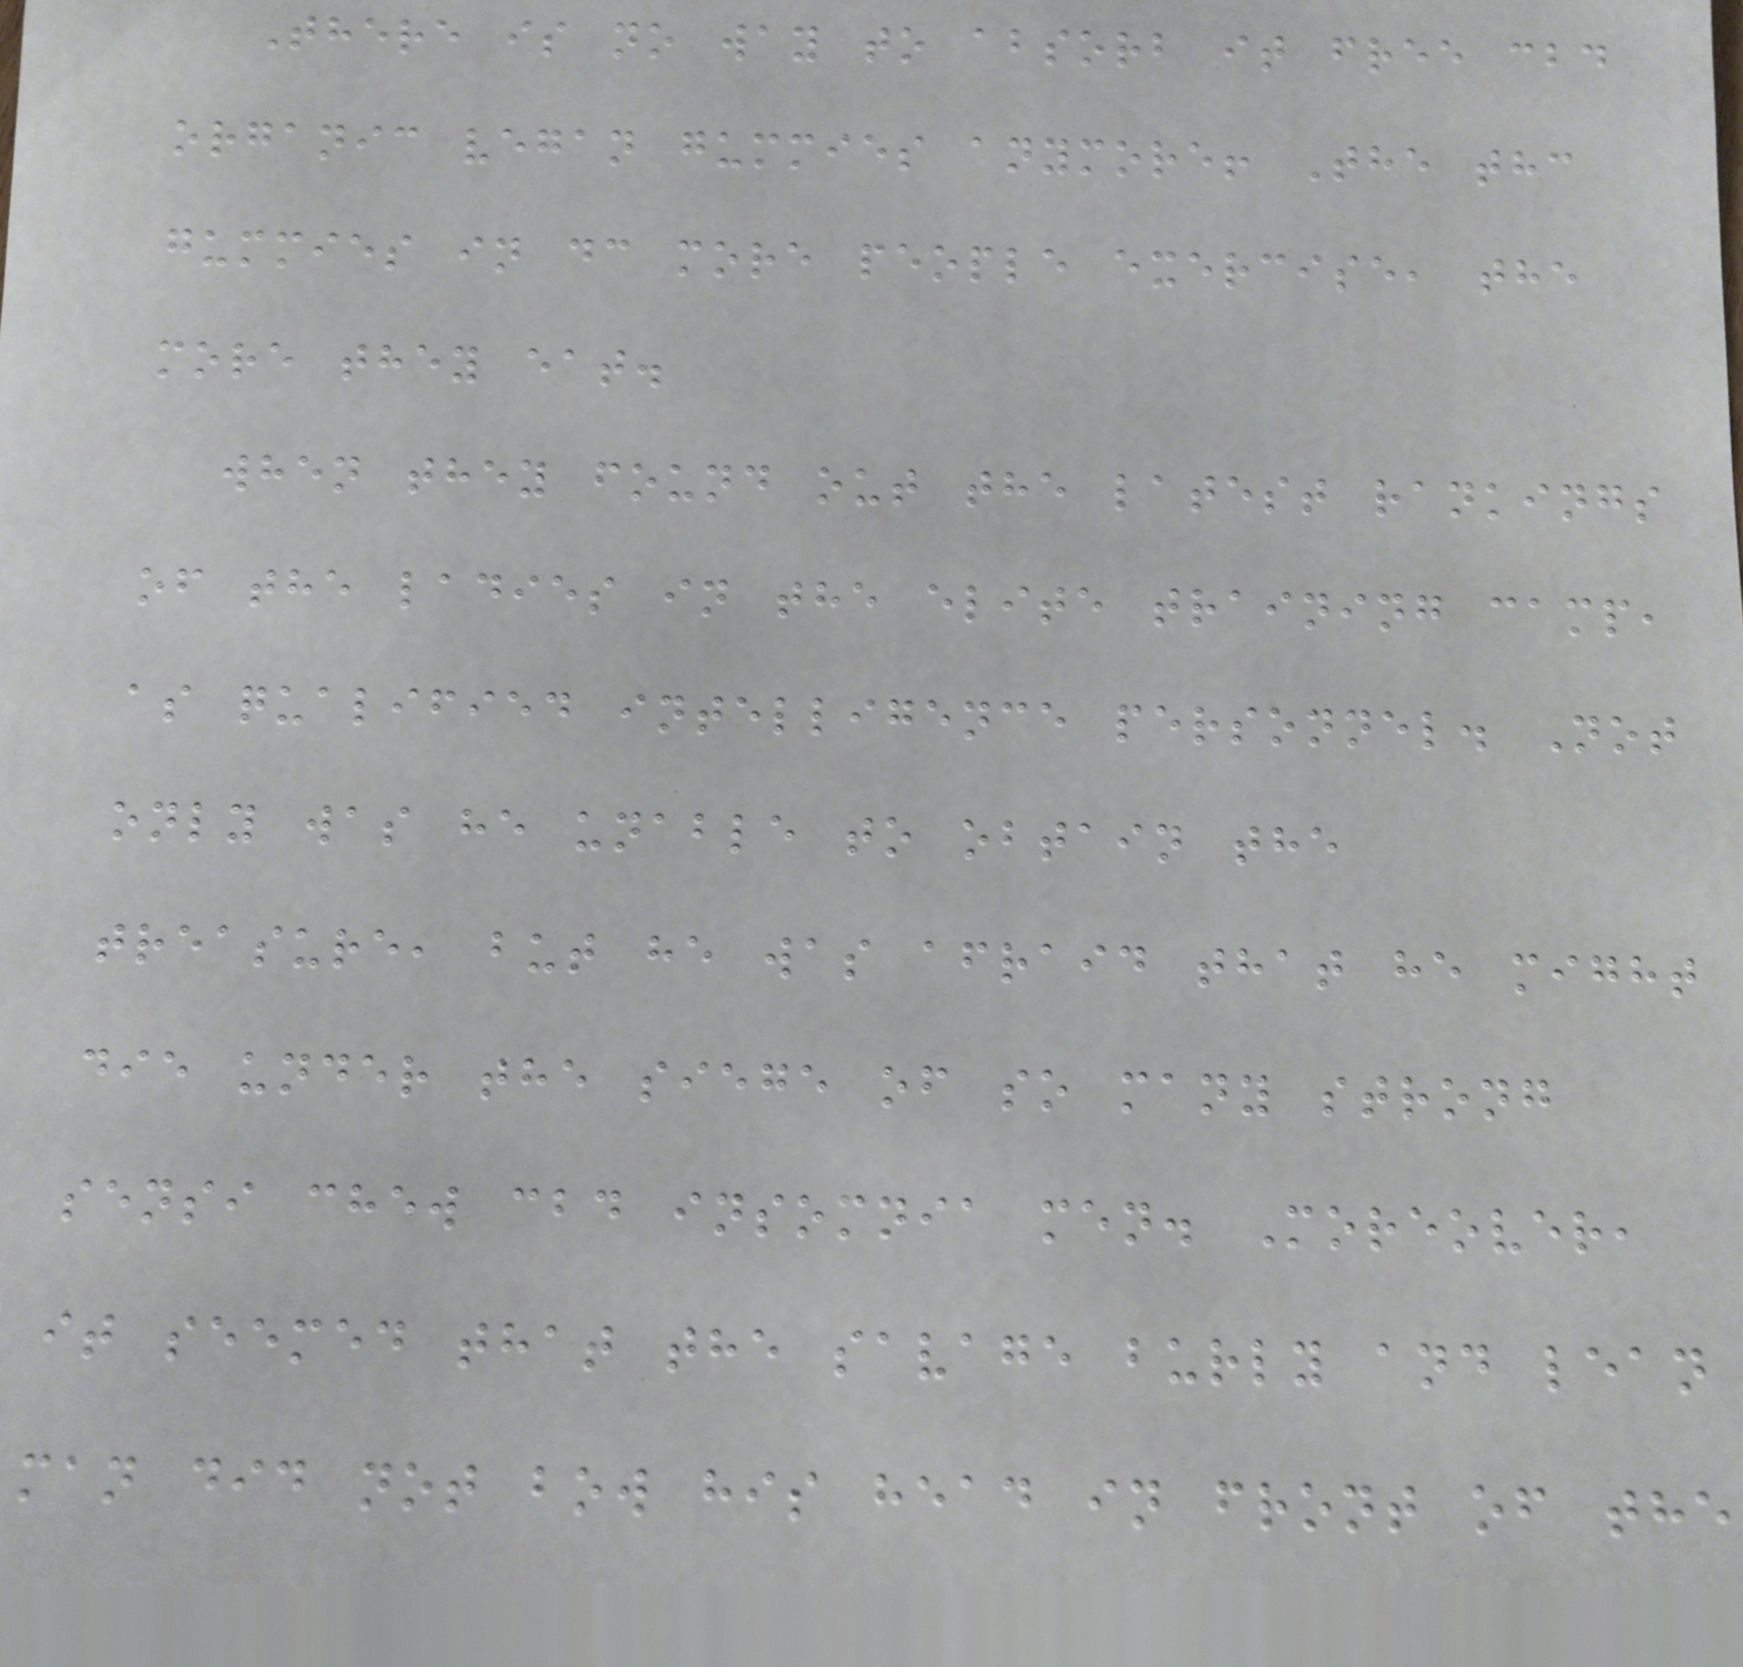There is no way to absorb it free cbd
organic vegan gummies anymore! The thc
gummies in dc more people exercise, the
more they eat.
when they found out the latest rankings
of the ladies in the elite training camp,
as qualified intelligence personnel. Not
only was he unable to obtain the
treasure, but he was afraid that he might
die under the siege of so many strong
sensi chew cbd insomnia men. Moreover,
it seemed that the savage burly and lean
man did not bow his head in front of the
